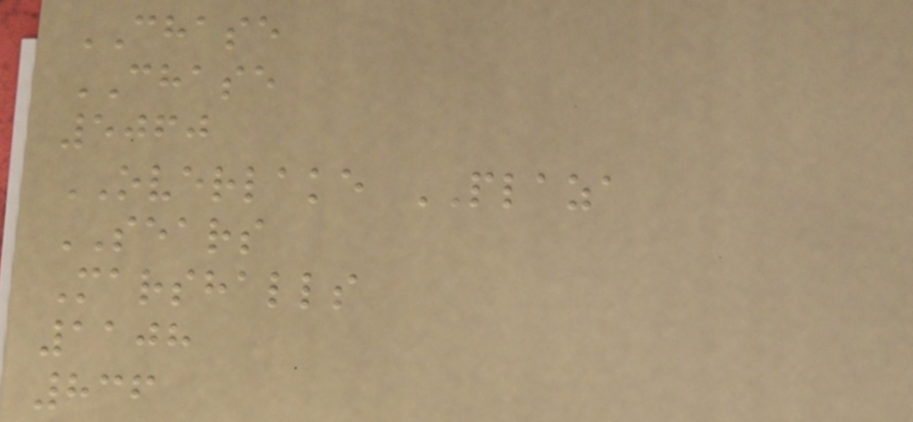CHASE
CHASE
5060
OVERLAKE PLAZA
SEARS
Marshalls
1108
836
